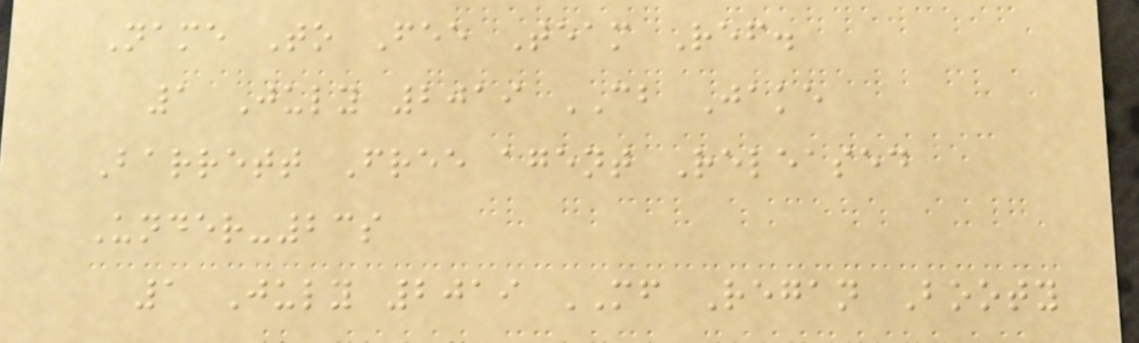Name To Fee Team Ref.
1 July 2019 CB Jake
Barrett Free agent Released
Under-23s
1 July 2019 MF Regan Booty
